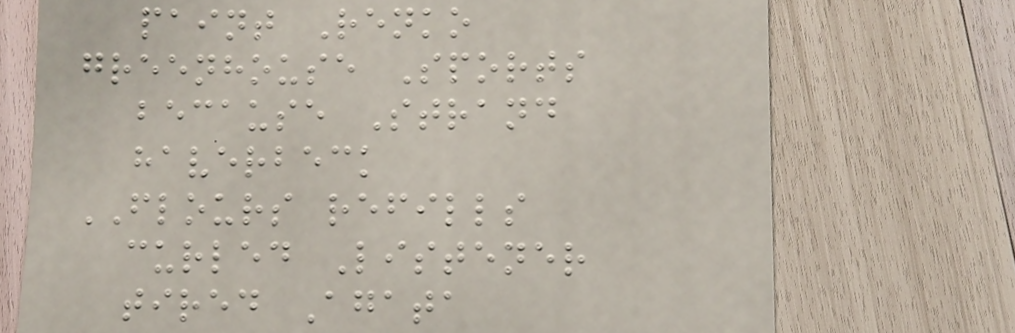paint Renko
greenhouse Sports
because Strand
haverbeck
FLOURS refills
curled Listener
tired Agata
